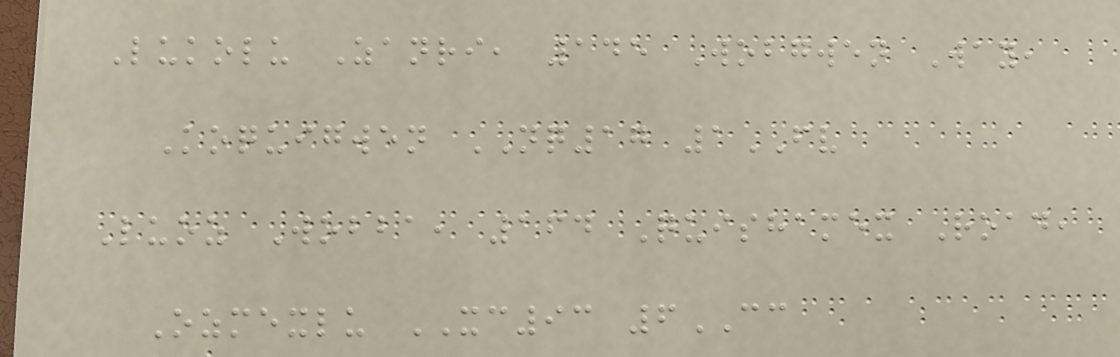Lukolu Zanri, 145 Wobgwen Way,
Koquigwen NQ17 1FV
Luoz Wobba, 164 Quishamex Road,
Ozmexlu XC93 6CC
